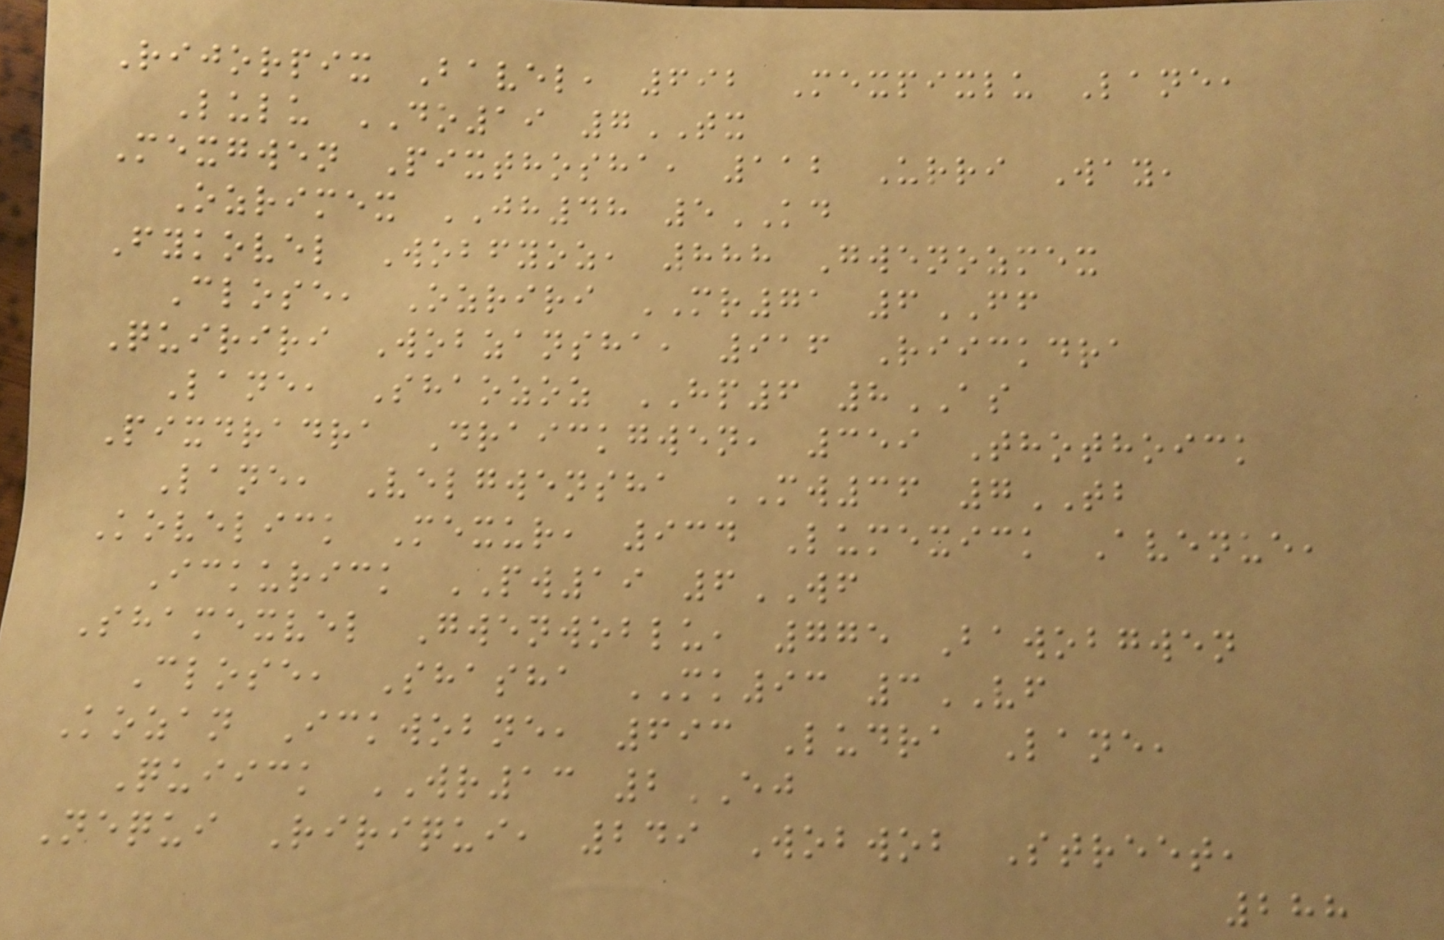Rijorpix Bavel, 692 Mexpixlu Lane,
Lulu DO19 7TX
Mexgwen Pixthosha, 112 Urri Way,
Ozrimex JH48 5KD
Fykovel Wobfyoz, 888 Gwenozmex
Close, Ozriri MR71 6FF
Quiriri Wobzansha, 916 Riickdra
Lane, Shaozoz HP6 8AS
Pixdradra Draickgwen, 359 Thothoick
Lane, Velgwensha MW36 7TB
Kovelick Mexur, 934 Lumexick Avenue,
Ickurick PW19 6WF
Shamexvel Gwenwoblu, 775 Bawobgwen
Close, Shasha MK93 3VF
Kozan Ickwobne, 693 Ludra Lane,
Quiick WR13 2EJ
Nequi Ririqui, 249 Wobwob Street,
288
